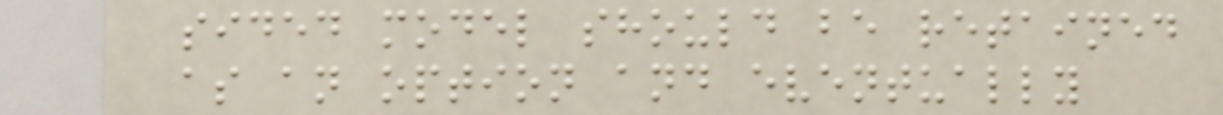sided model should be retained
as an option and eventually
